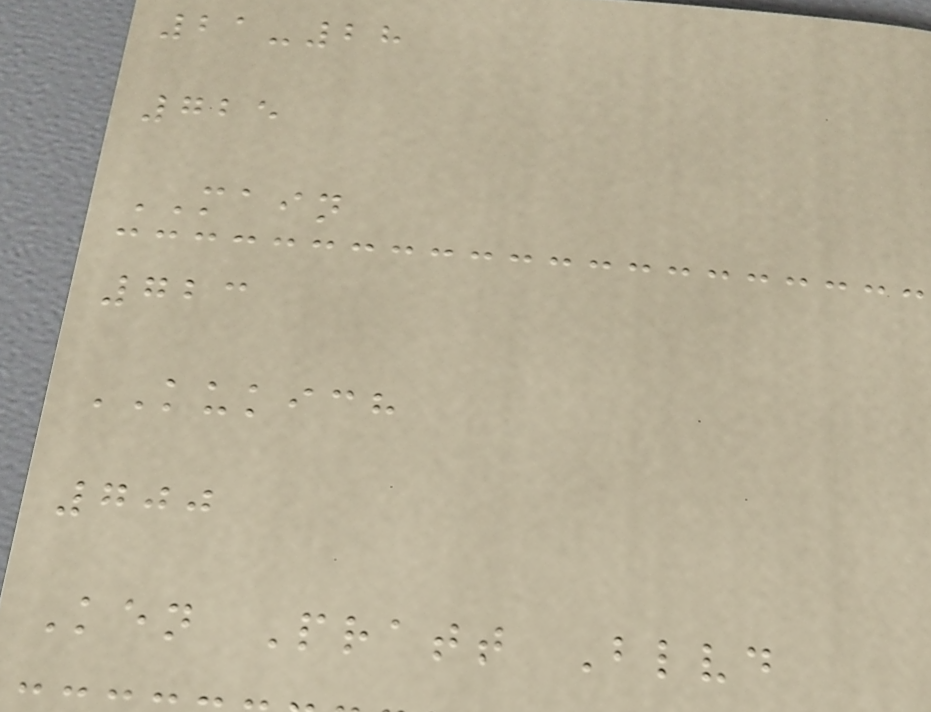21-28
725
MAIN
723
KUKICH
700
Ken Pratt Blvd
